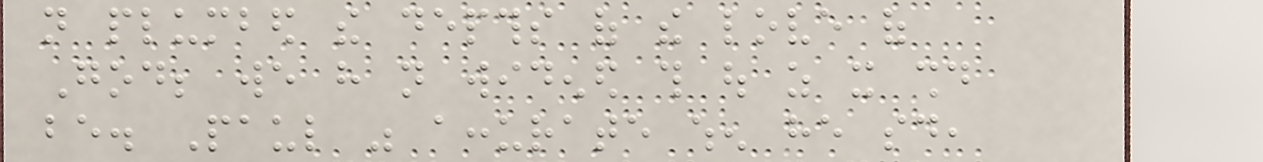not plumbed the depths of the love of
God; we have not widened this out as it should
be. Paul was accurate when he said,
